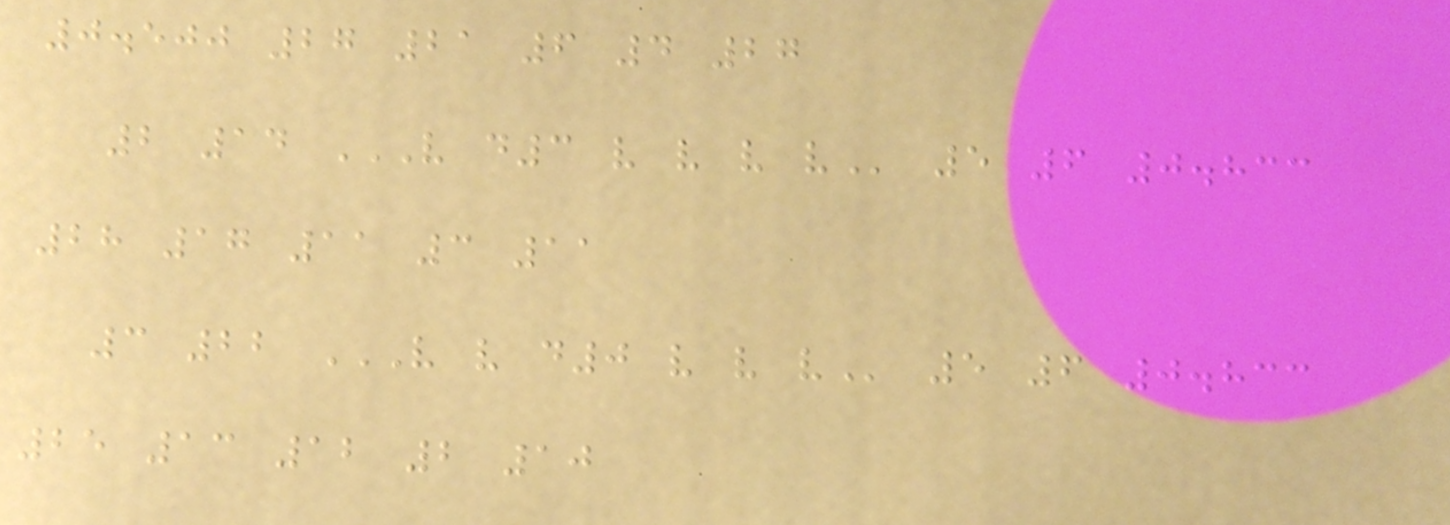0.500 27 21 6 4 27
2 14 V D3 V V V V 5 6 0.833
28 17 11 3 11
3 22 V V D0 V V V 5 6 0.833
25 13 12 2 10
